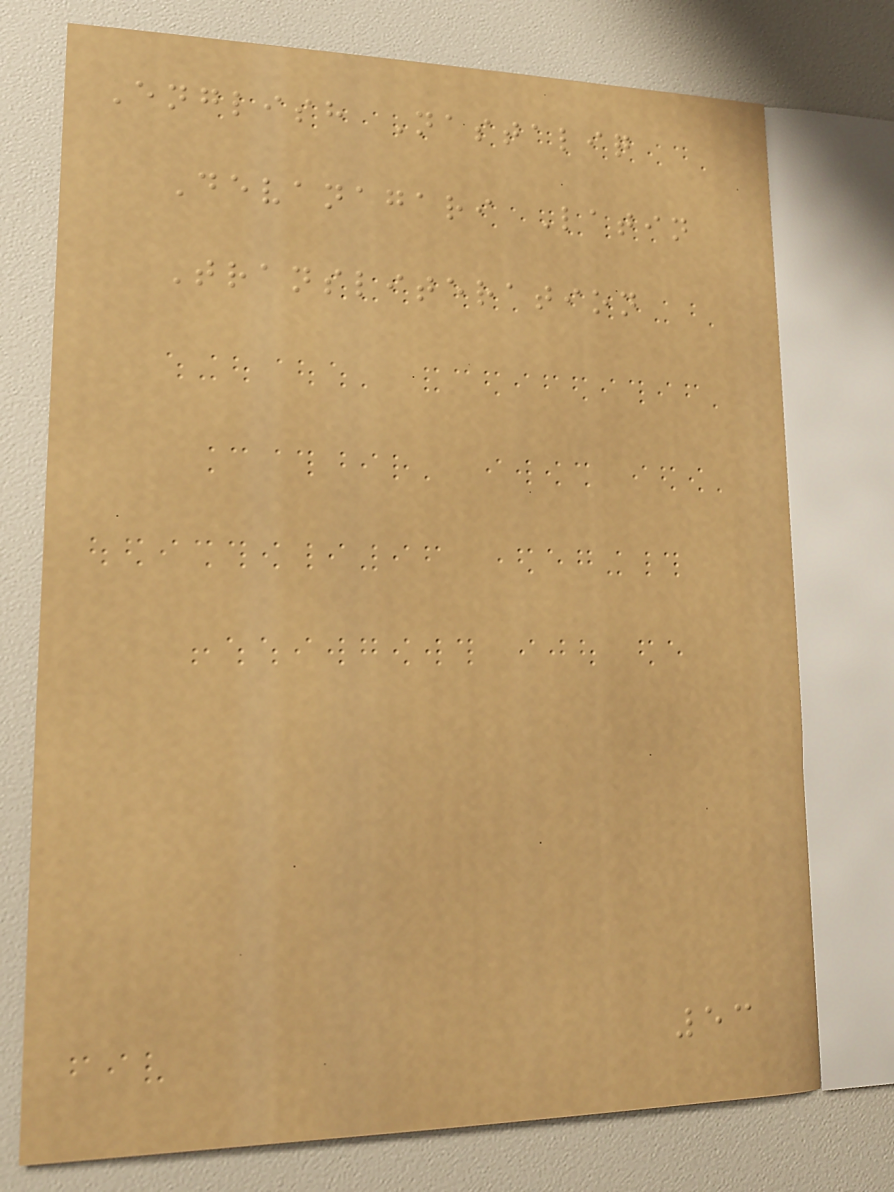English Nastaliq
Devanagari Latin
Transliteration
53
